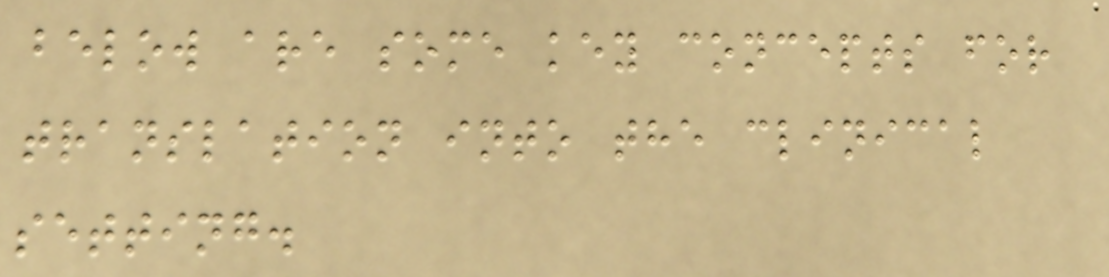below are some key concepts for
translation into the clinical
setting.
